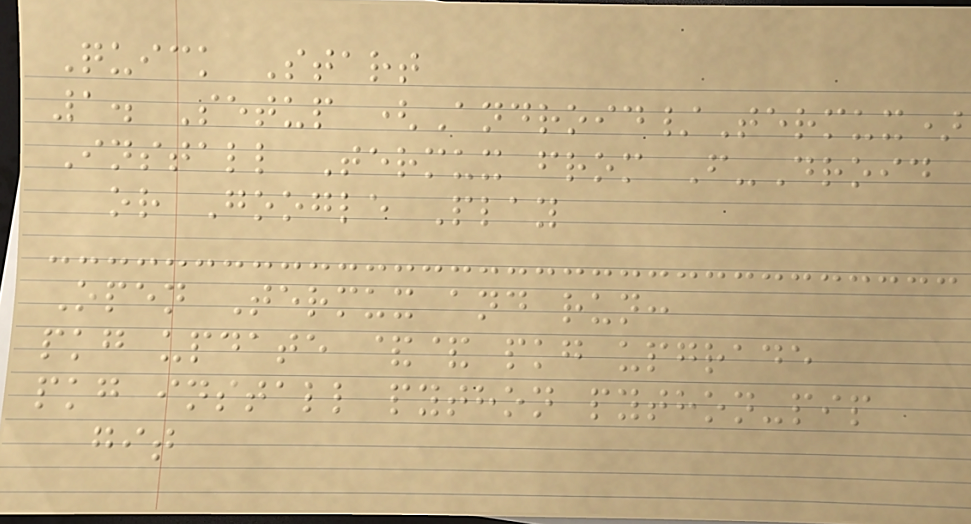Quick Start
1. Setup (Android/Termux)
Install Termux from F-Droid
or Google Play
Open Termux and run:
pkg update && pkg upgrade
pkg install python python-pip
git
